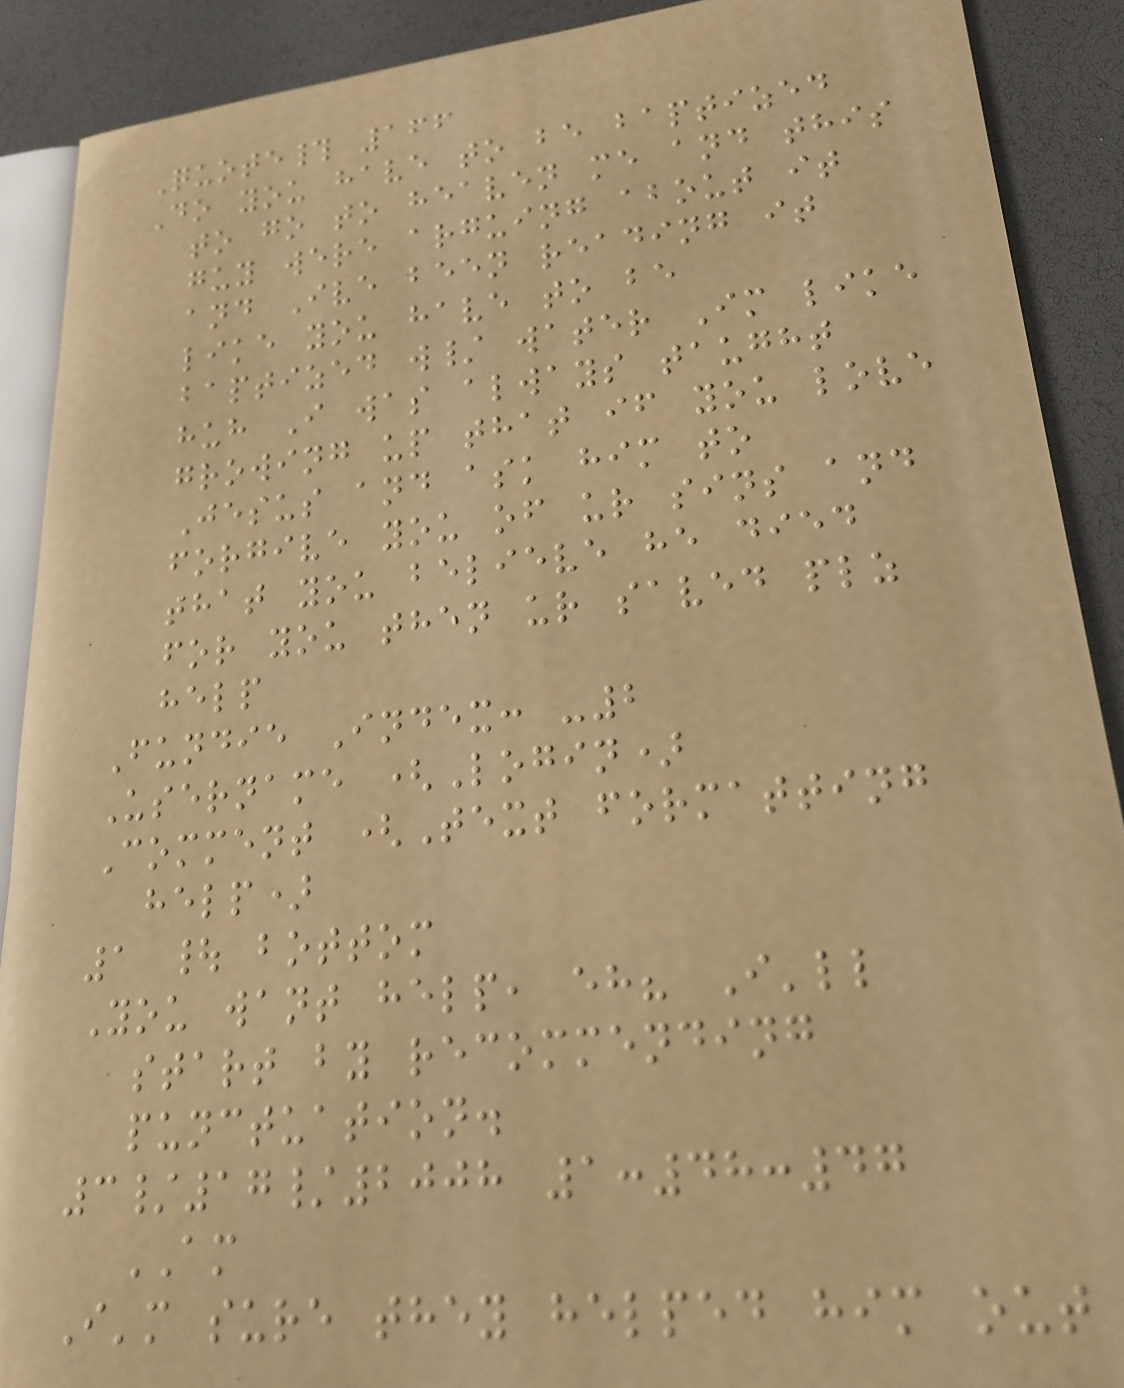Quote# 166
Do you have to be baptized
to go to heaven me and this
guy were arguing about it
and Ive been reading it
like you have to be
baptized w/ water Im like
huh I was always taught
growing up that if you love
Jesus and ask him to
forgive you of ur sins and
that you believe he died
for you then ur saved plz
help
Fundie Index: -2
Username (Login)
Comment (Text formatting
help)
1 | bottom
You want help, eh? I'll
start by recommending
punctuation.
3/17/2008 1:48:47
AM
I'm sure they helped him out
